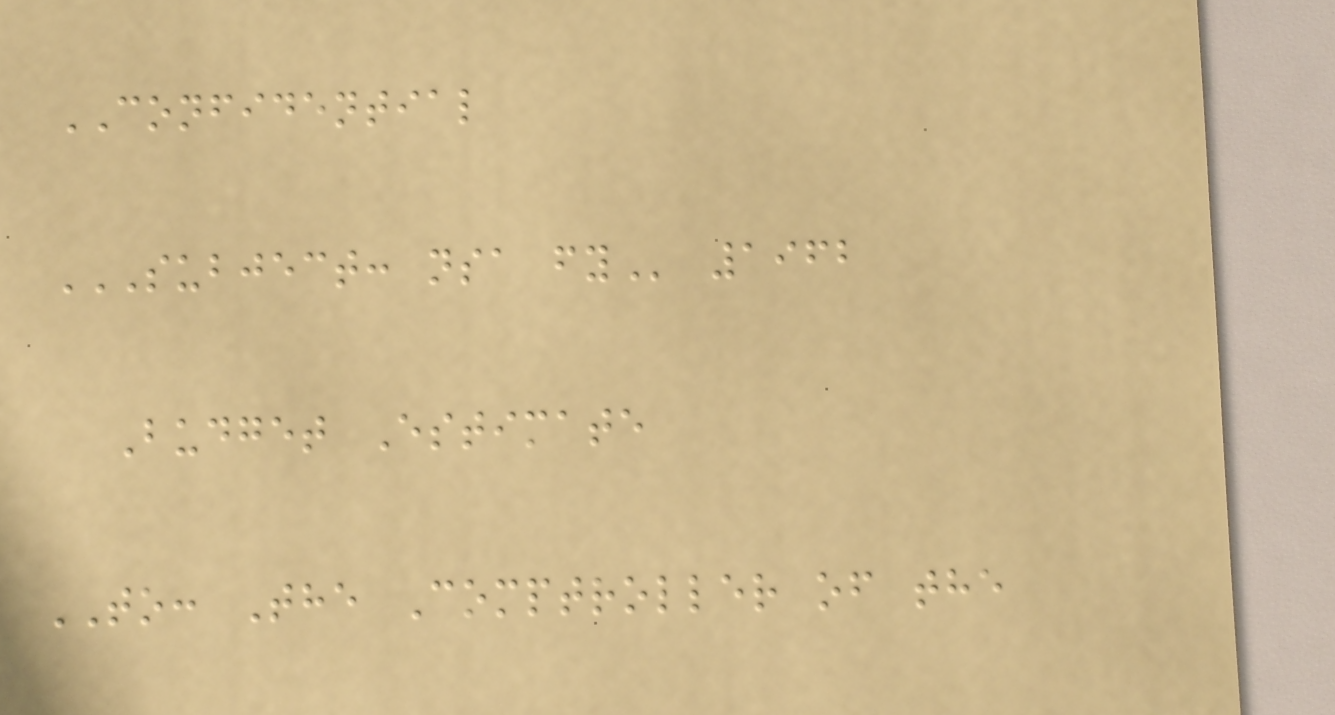CONFIDENTIAL
SUBJECT: NSA FY 1962
Budget Estimate
TO: The Comptroller of the
